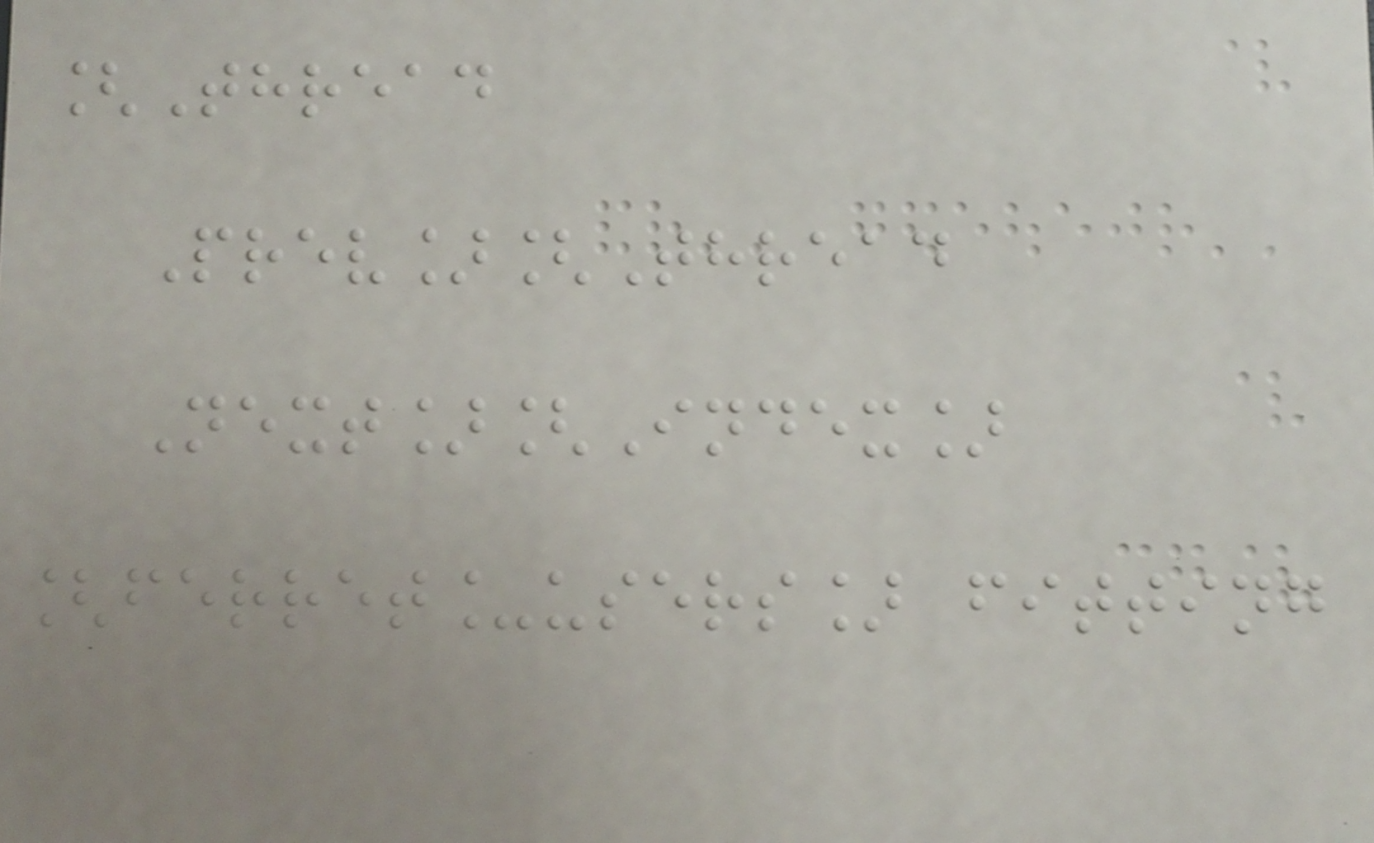[Thread
Prev][Thread
Next][Index]
[ferret_users] fitting
